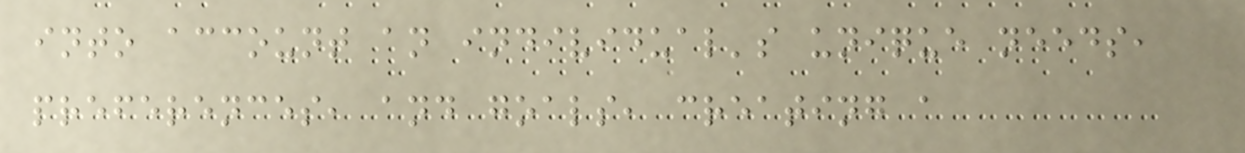into account an individual's unique needs,
preferences, and goals, creating a
